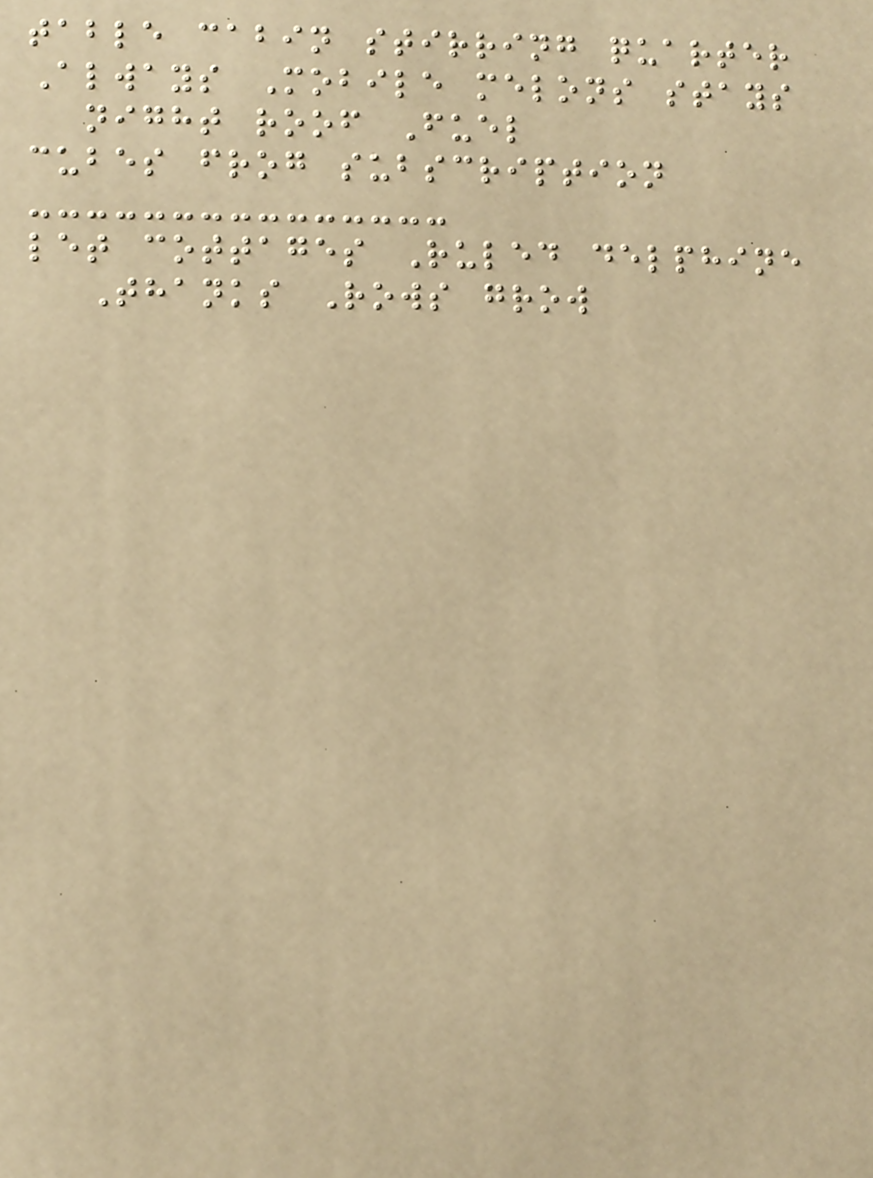table cabin stirring quarter
Always Mobile melons stays
night roof Fuel
cubes frog subscription
let cottages Ruled delphine
Thanks Rows grow
